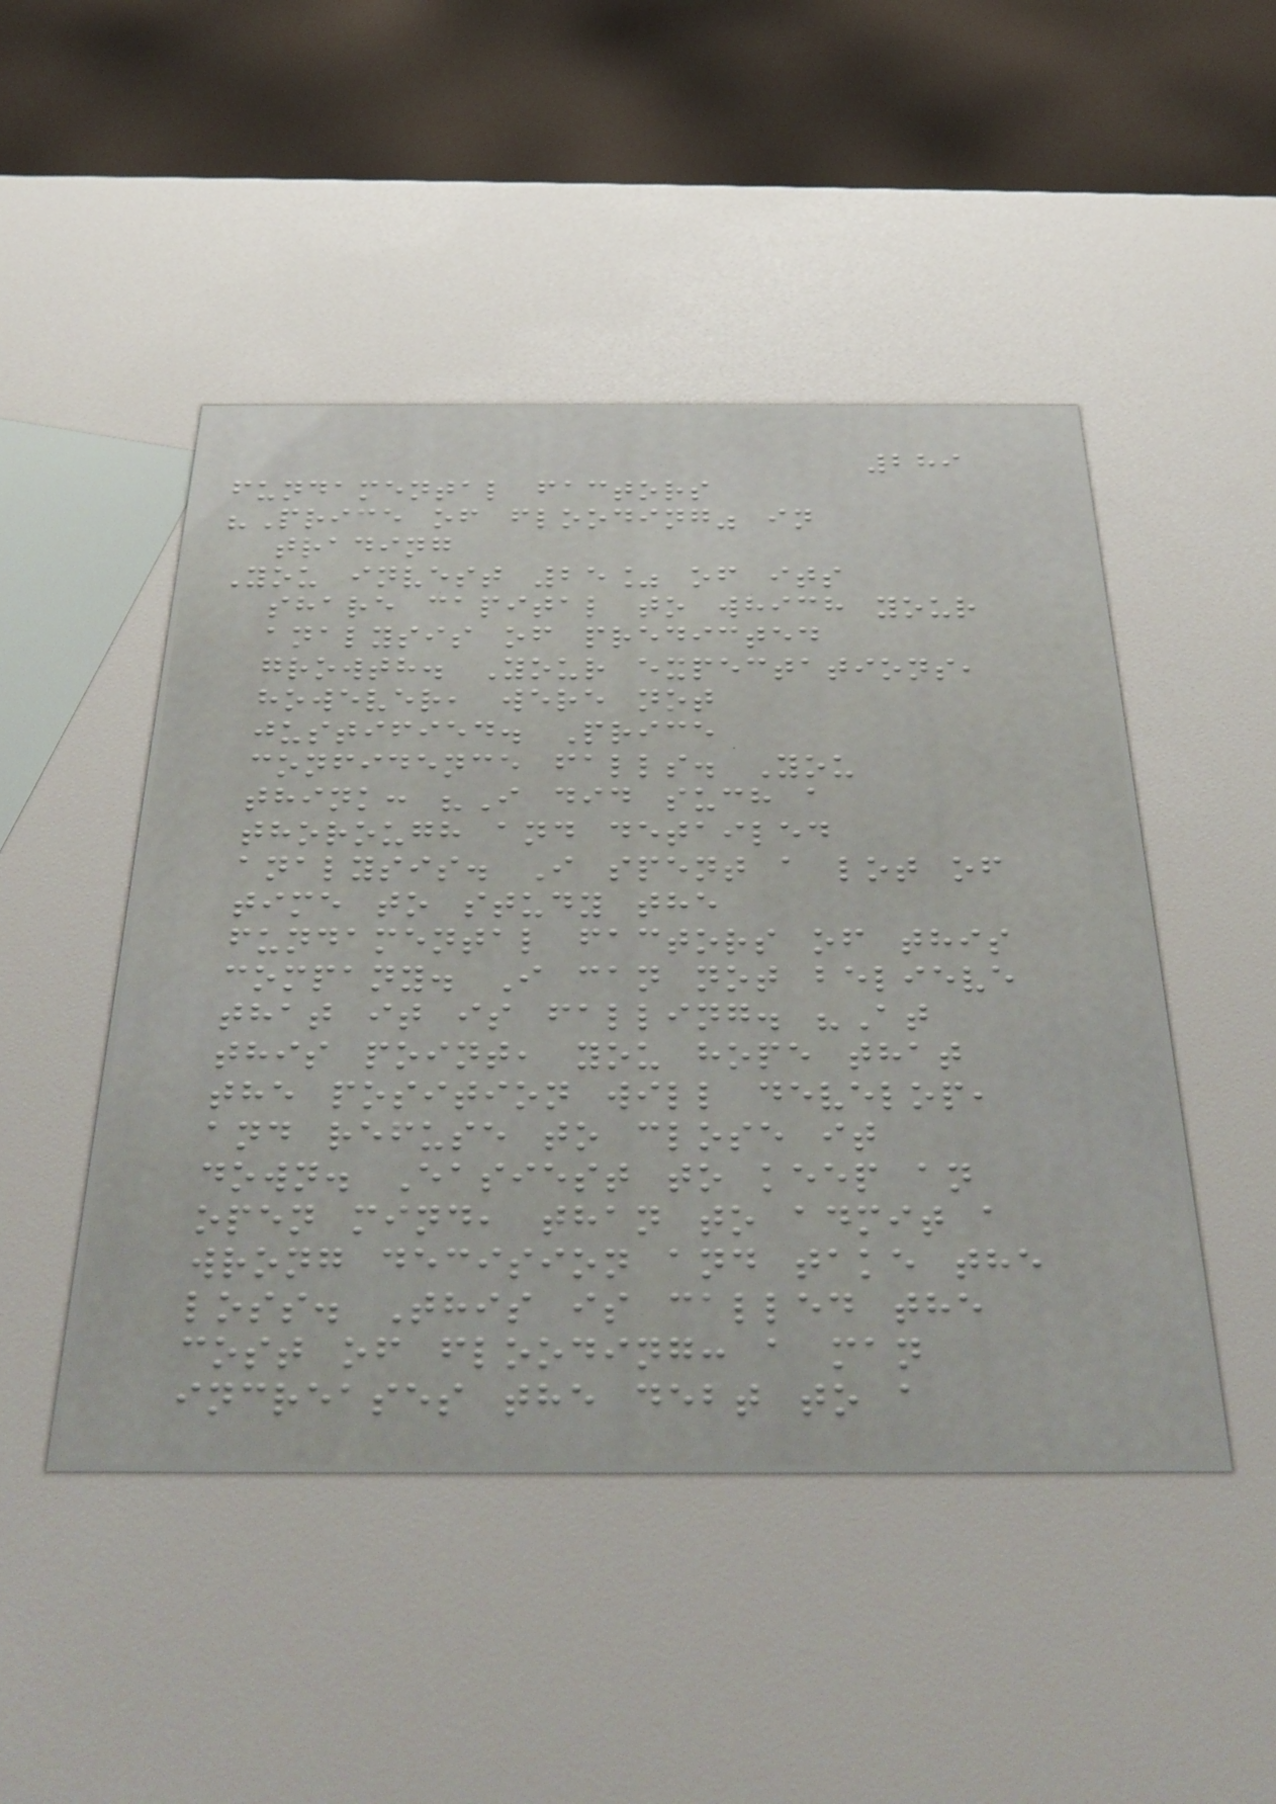289
fundamental factors
"Price of flooding" in
trading
You invest 25% of its
share capital to which your
analysis of predicted
growth. Your expectations,
however, were not
justified. Price
confidence falls. You
think: "I did such a
thorough and detailed
analysis. I spent a lot of
time to study the
fundamental factors of this
company. I can not believe
that it is falling. "At
this point, you hope that
the position will develop,
and refuse to close it
down. Easiest to keep an
open mind, than to admit a
wrong decision and take the
loss. This is called the
cost of flooding: a man
increases the debt to a
